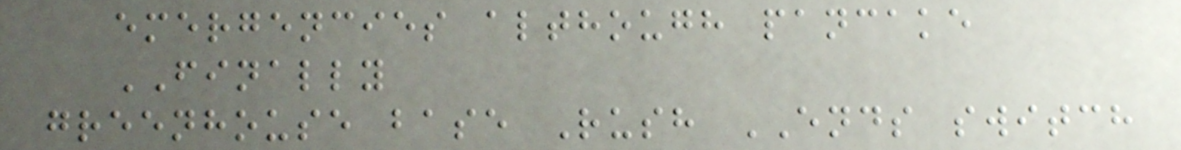emergencies although pancake
FINALLY
greenhouse base Rush ENDS switch
